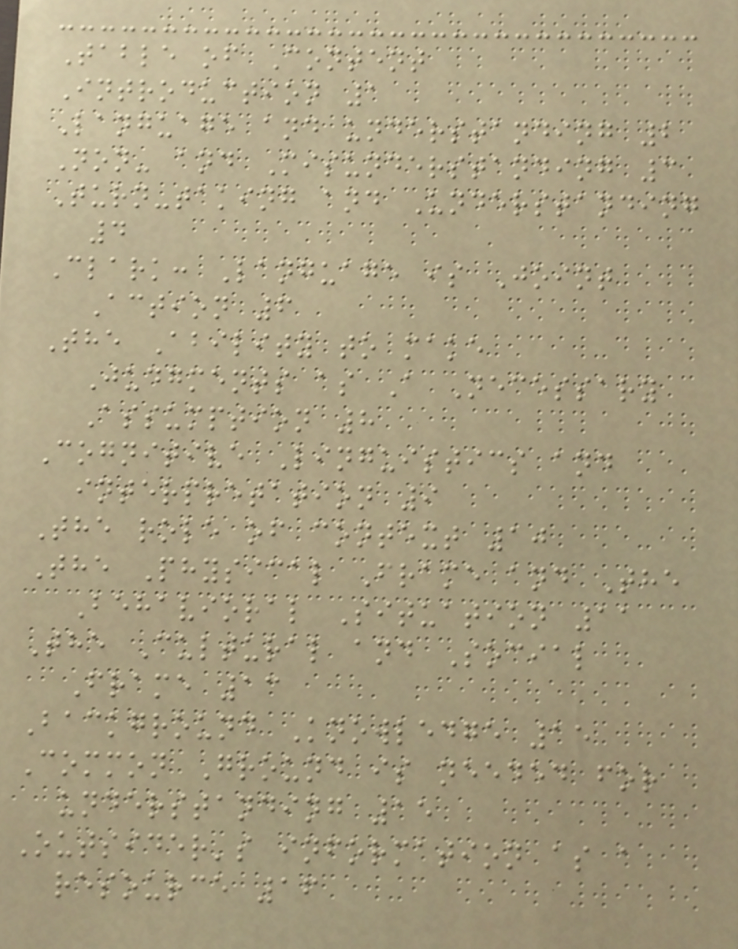Table of Content
Introduction 1
Language and understanding 2
Non- and Misunderstanding 3
Turn-taking and Understanding
4
Clark: Language is Joint
Action 6
The Ability to make
Judgments as A Necessary
Assumption 8
Cognitive Linguistics and
interpretation 9
The role of context 10
The Physical Frame and The
Behavioral Situation 11
The Cultural and Social
Frame 13
Background Knowledge 15
Common Ground is needed for
understanding 15
Outsider's information as a
resource 16
